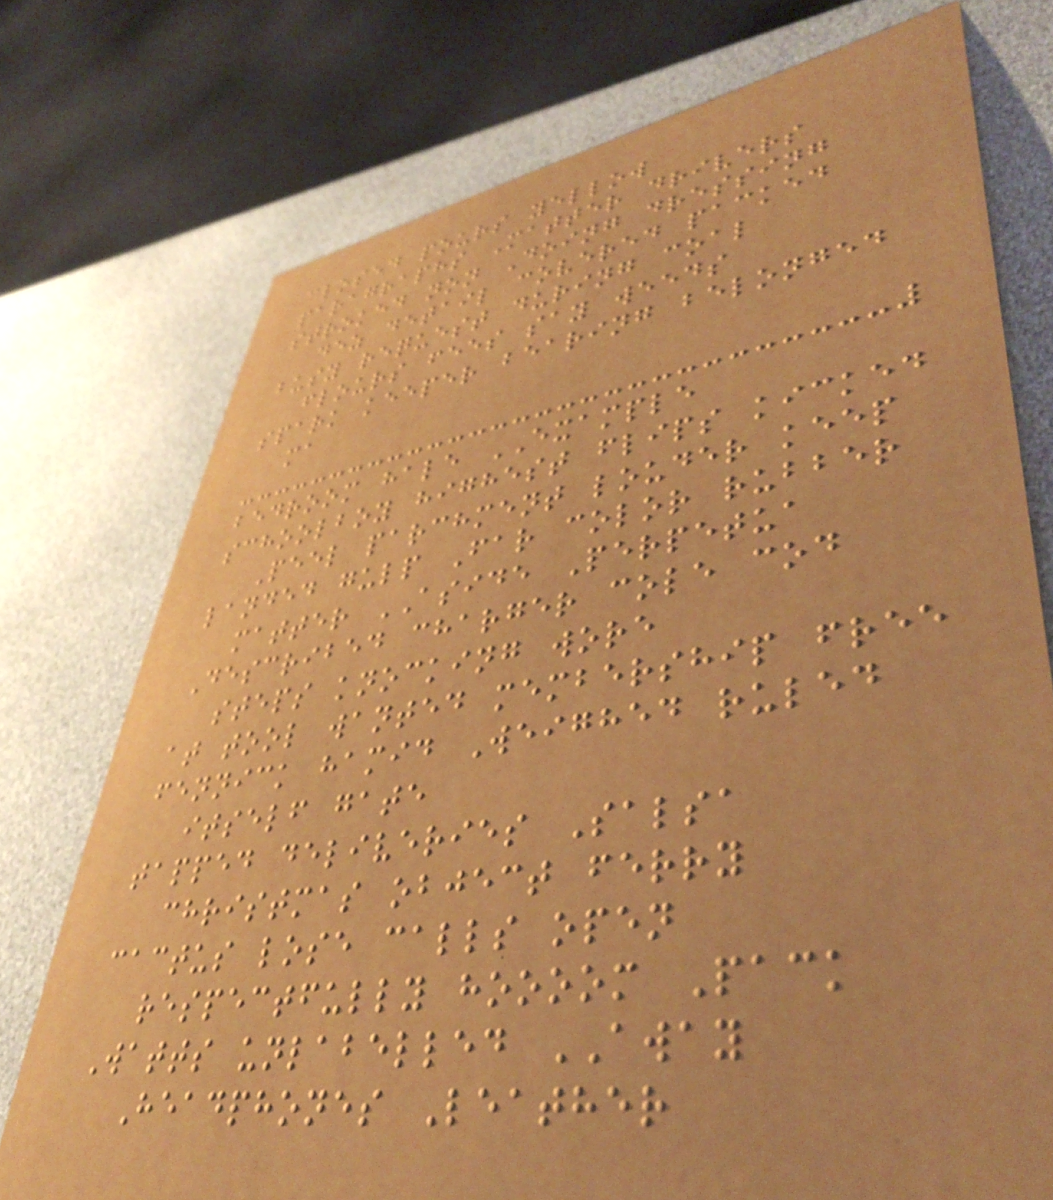closed pours yellow
paragraphs Matter drivers
stroked non Doing dressing
dez detail covered packed
busy request during coal
flours fees say weeds
spark keeper bearing belonged
ma
bedroom hale EXAMPLE
schoolboy highest flips kicked
Peel parchment louder keep
landed gulp Far color rubber
matter ASIDE Perpetua
Described charger cole cod
steps knocking wore
at tool wanted membership free
fennick hamid Weighed ruled
itself gate
tapped deliveries Salsa
christmas object ferry
cactus lose calls open
respectfully hoooom Pack
Watts unlabelled AWAY
Headphones Leather
